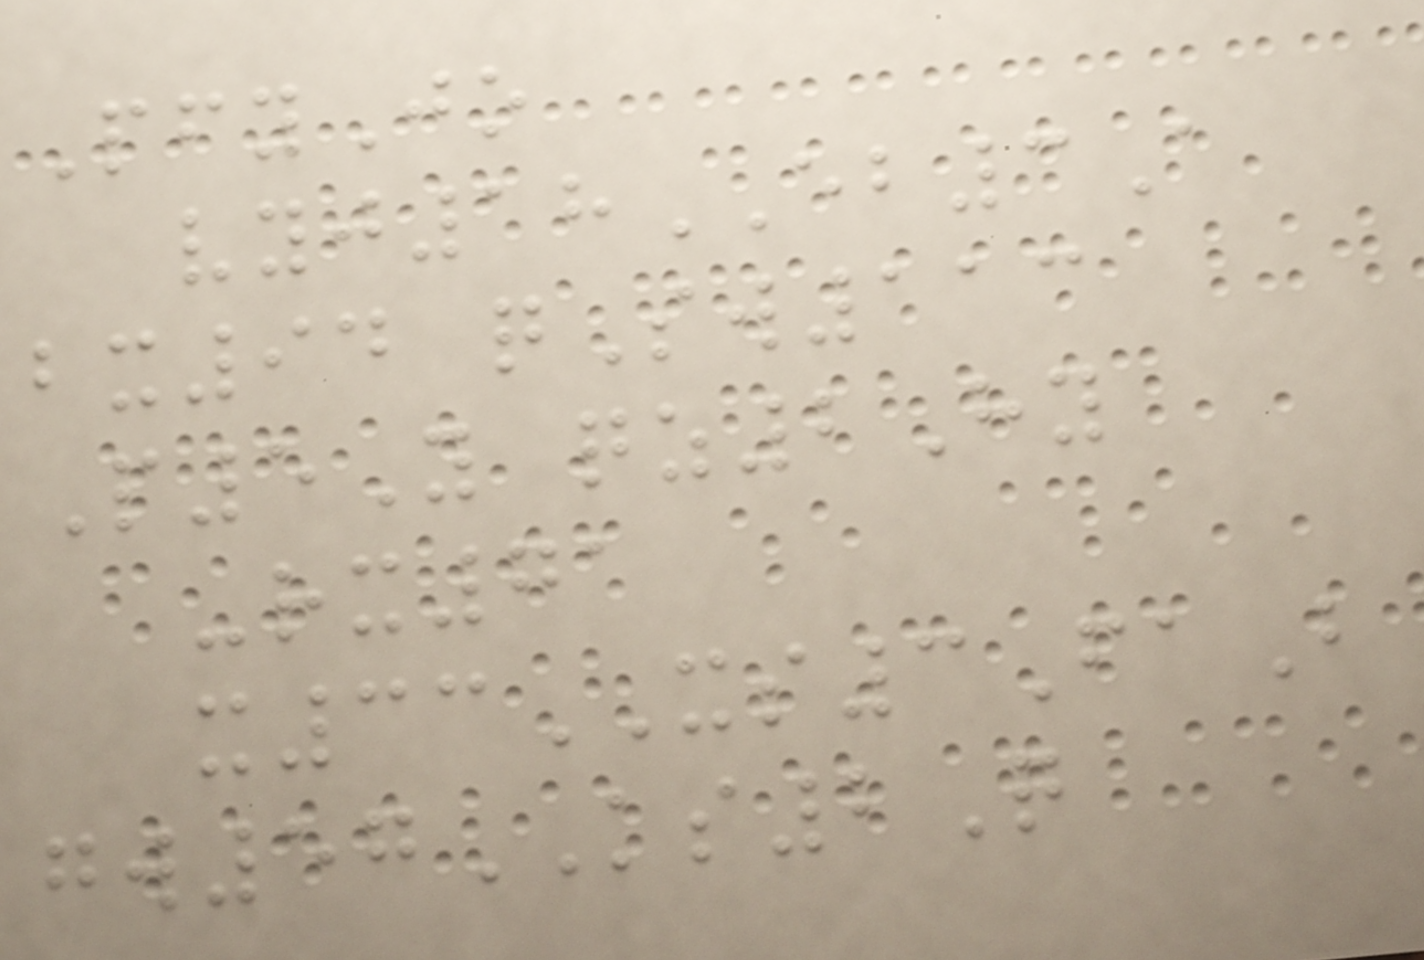PfyJo
vyj18EB3A
bx94 qSw113
P5Y qz2Hy
-rx71
x33XS3FaB
gw57KS2Q
